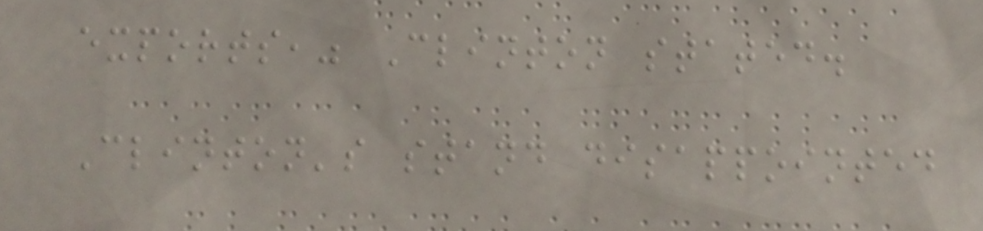exports," Clinton stated.
Clinton's stand disappointed
